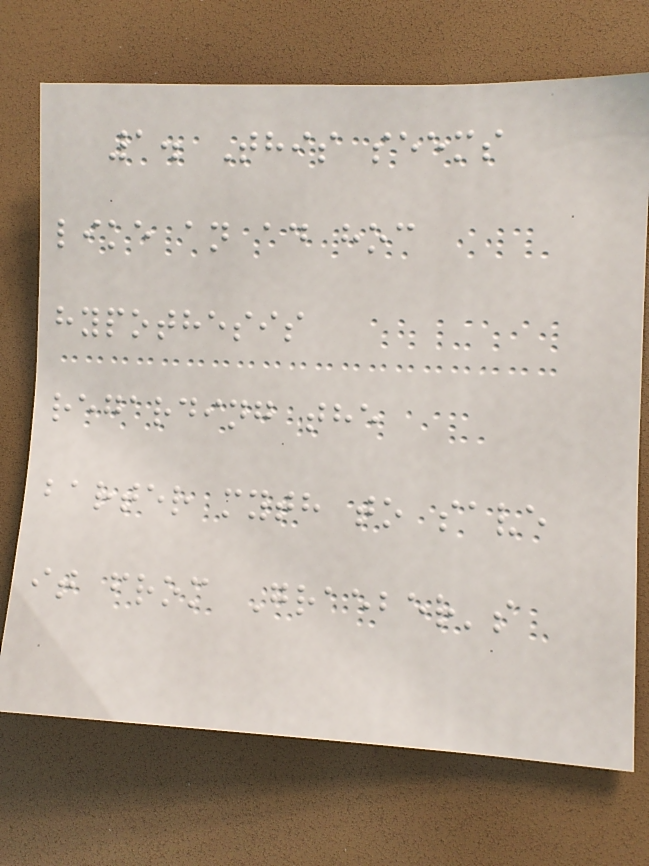1. This seems
like an ad hoc
hypothesis
regarding the
barter myth to save
it from Graeber's
